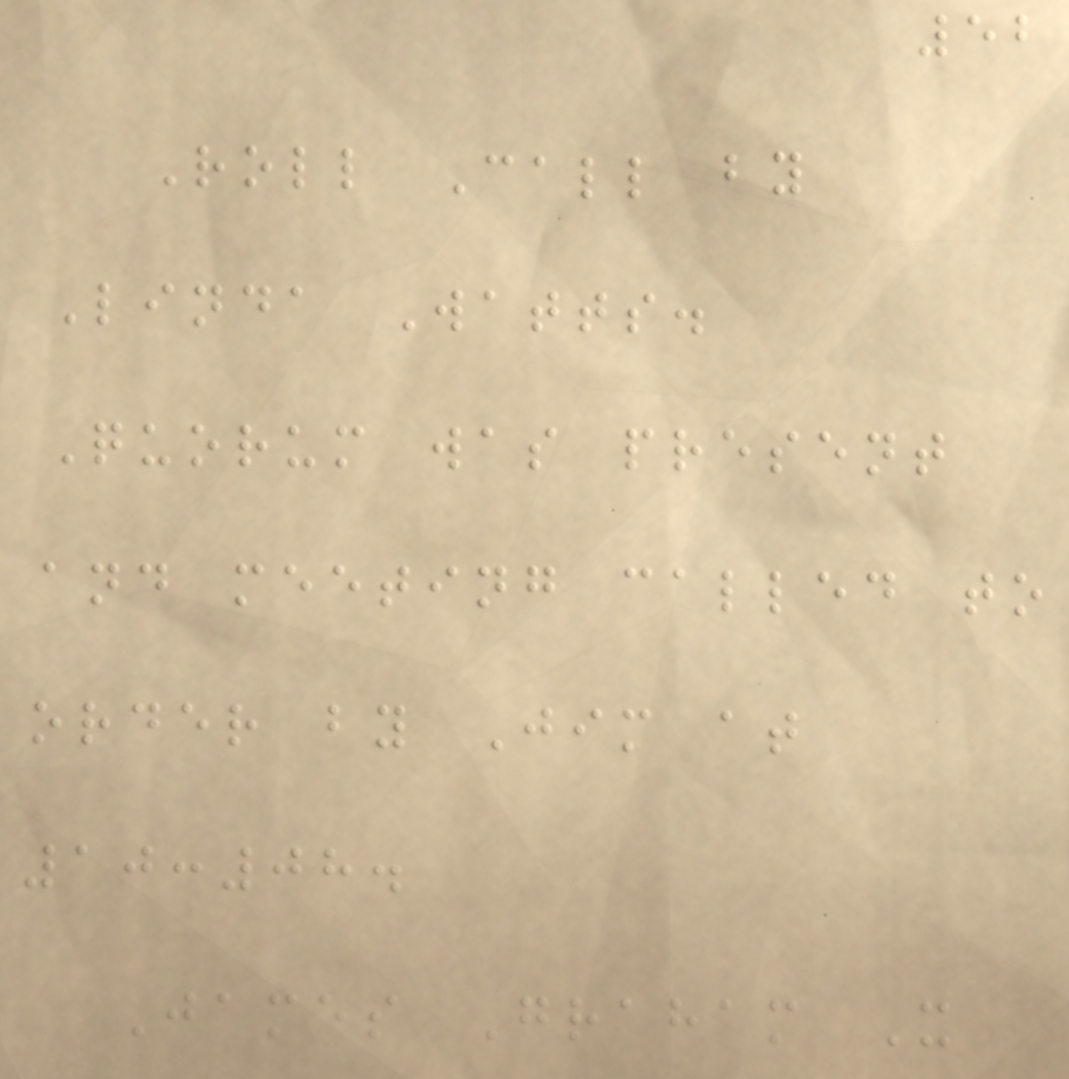52
Roll Call by
Linda Watts.
Quorum was present
and meeting called to
order by Jim at
10:08.
James Graham X
